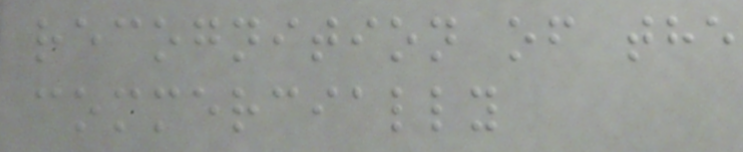recognition of the
commercially
